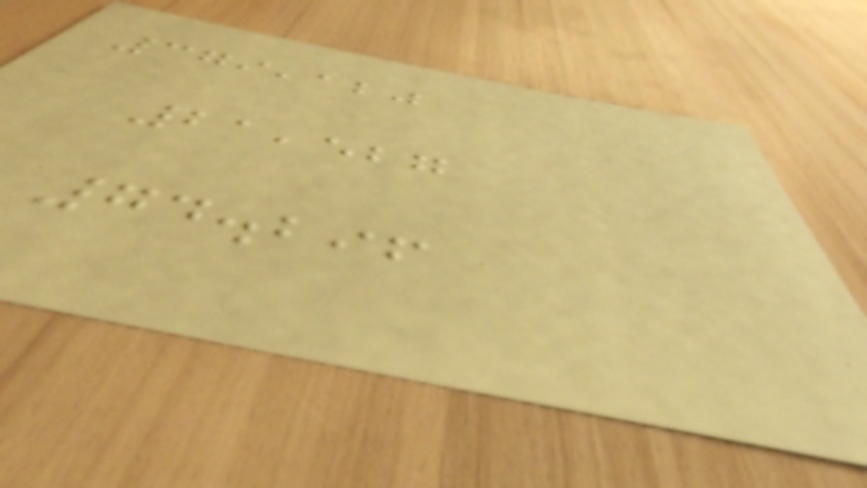379,120
21,527
74.296
